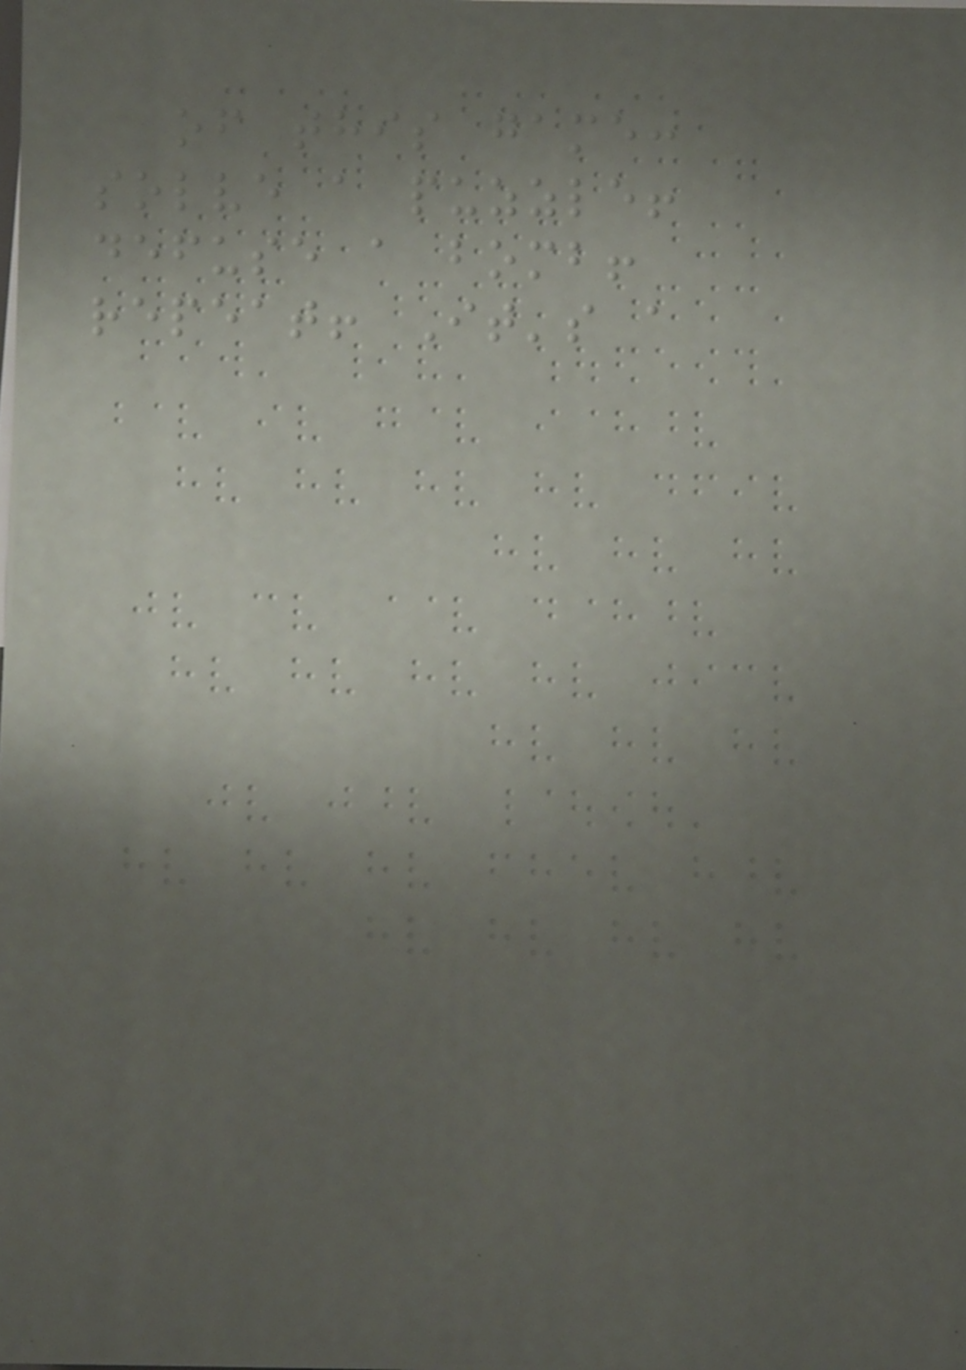of this game:
solve a puzzle!
defuse a bomb!
repeat! It's a
